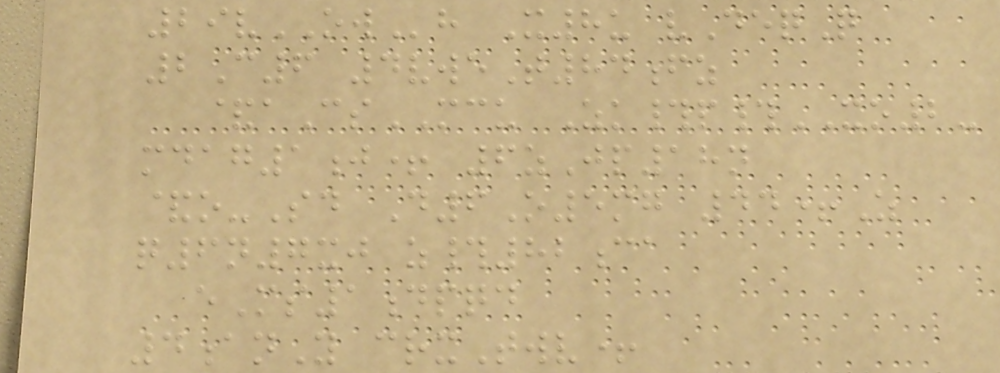29vOWh X8u vDeqQ
2C6 4vweT84fz
&aCsMCU Zk#p#XO2-
mdag1j+ 6zJp18n
&o-Sd D6O5mg 44+Z
q6n7xj z#82ca
eMs1dpqd
4anY crxTwv+
